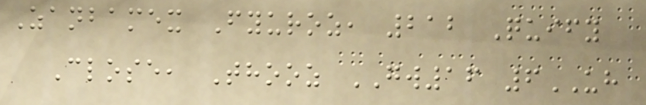Zanbamex Fyuroz, 212 Quify
Close, Thooz GW16 6UH
